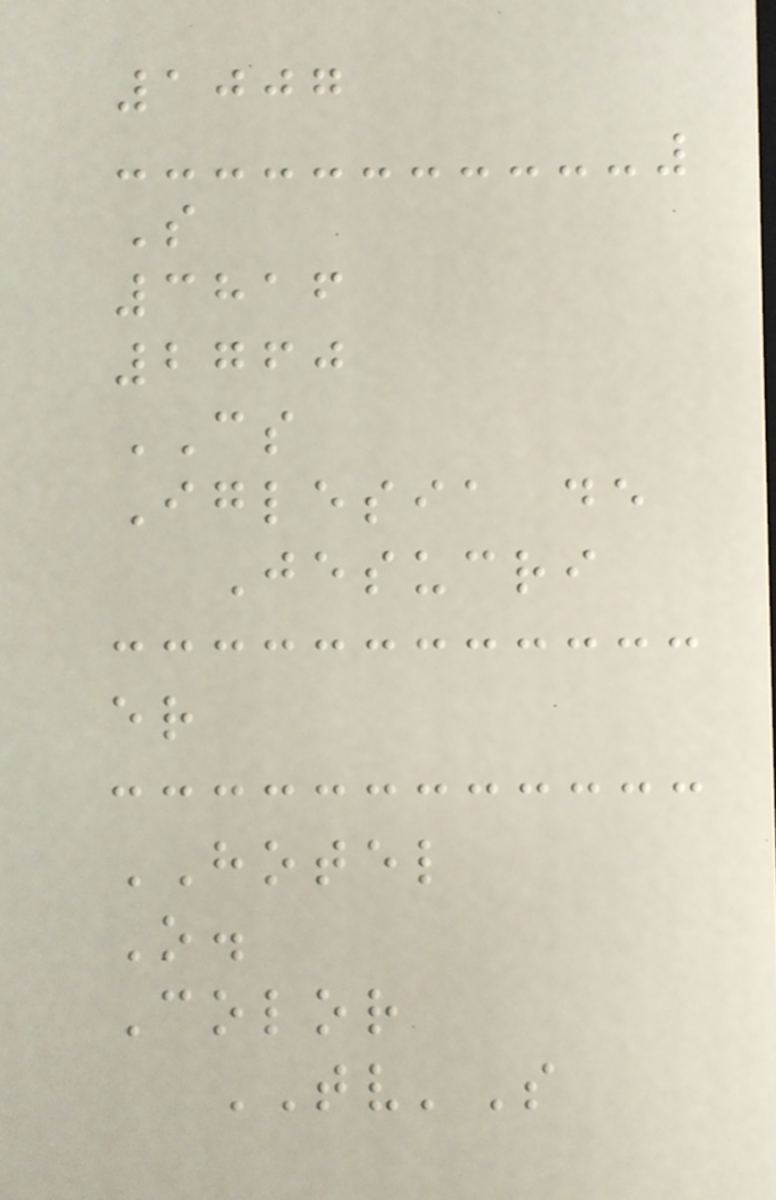1007
S
3816
2760
CS
Iglesia de
Jesucri
er
HOTEL
O.
Color
TV'S
